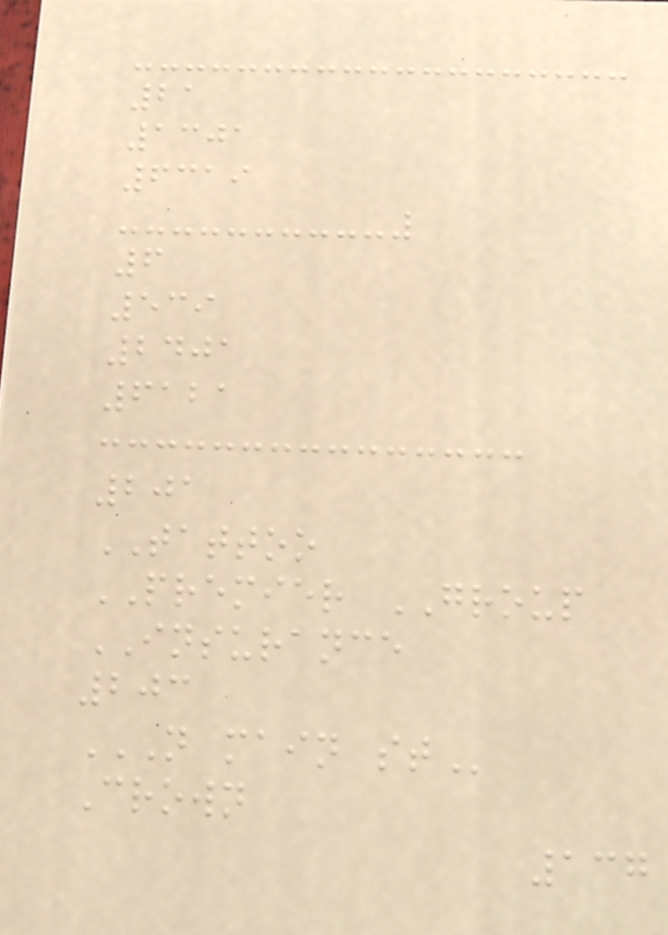21
1301
6319
6
539
2401
6121
201
TATTOO
PREMIER GROUP
INSURANCE
203
N MAIN ST
Crown
137
